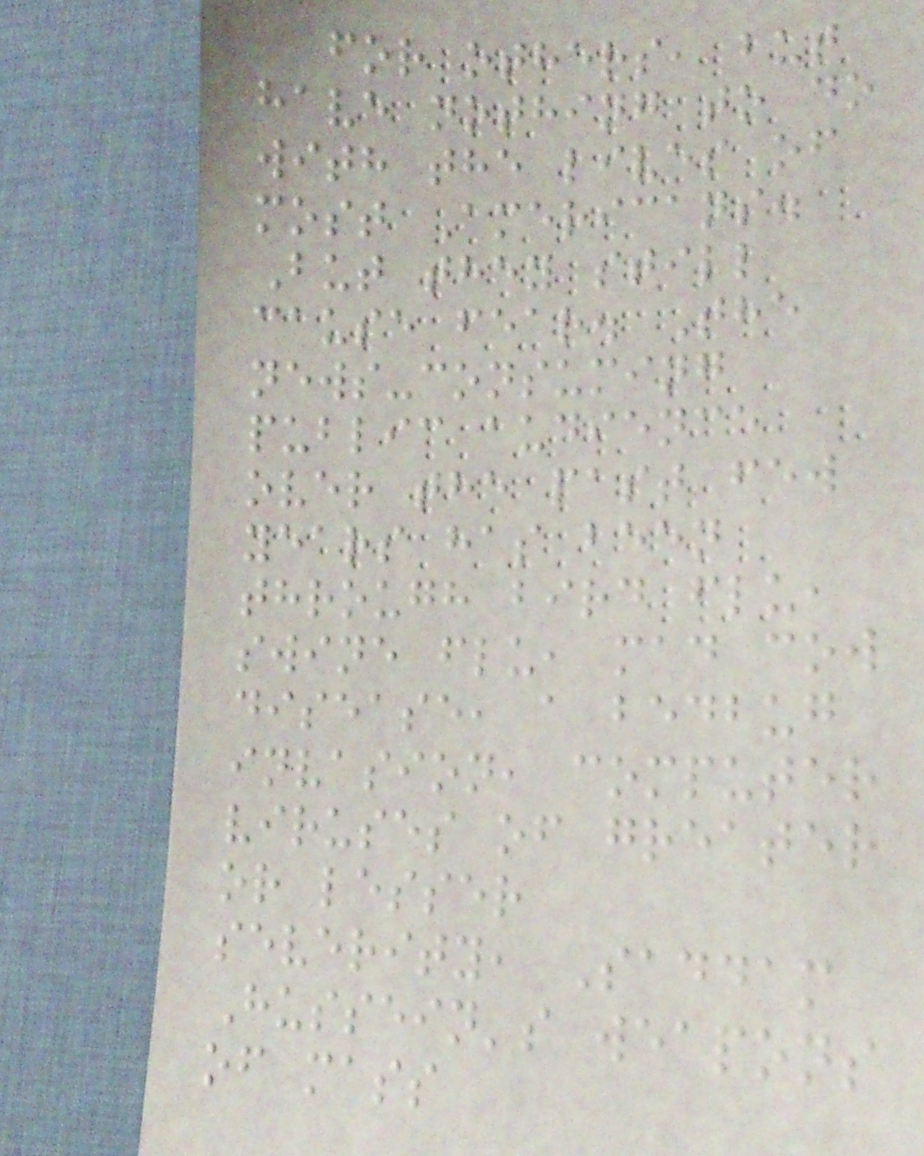for others, but
have nothing to do
with the lives of
most Americans.
But they still
cause fear. The
news-consuming
public audience
over the past few
years has been
through bird flu,
swine flu, mad cow
disease, a bedbug
invasion, computer
viruses of greater
or lesser
severity, Saddam
Hussein's weapons
of mass
